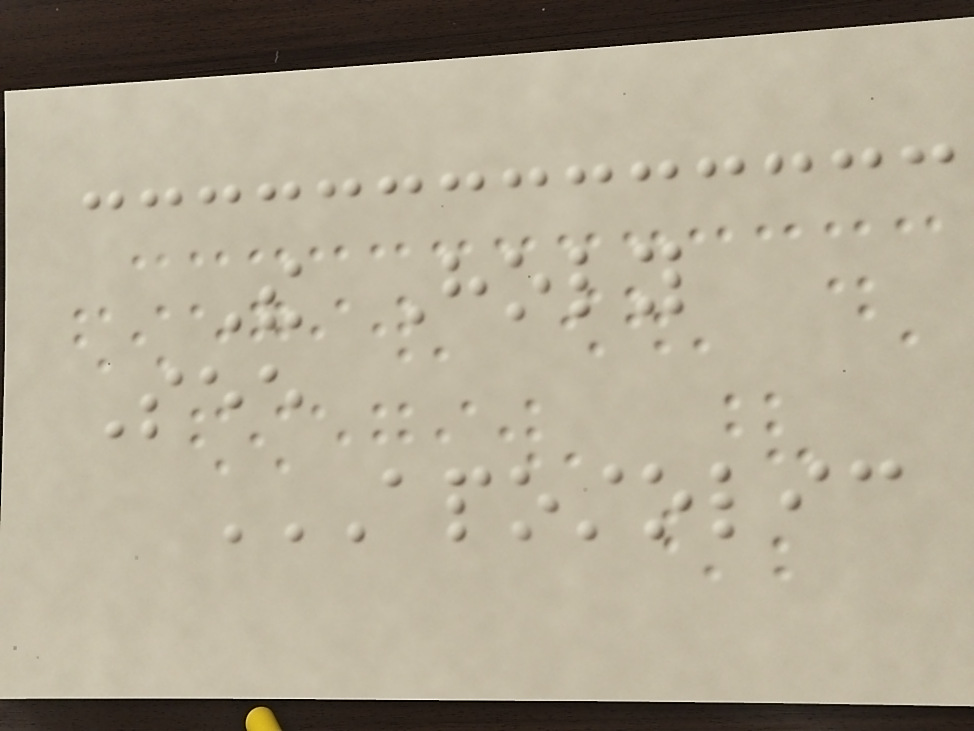The Holy
See
APOSTOLIC
